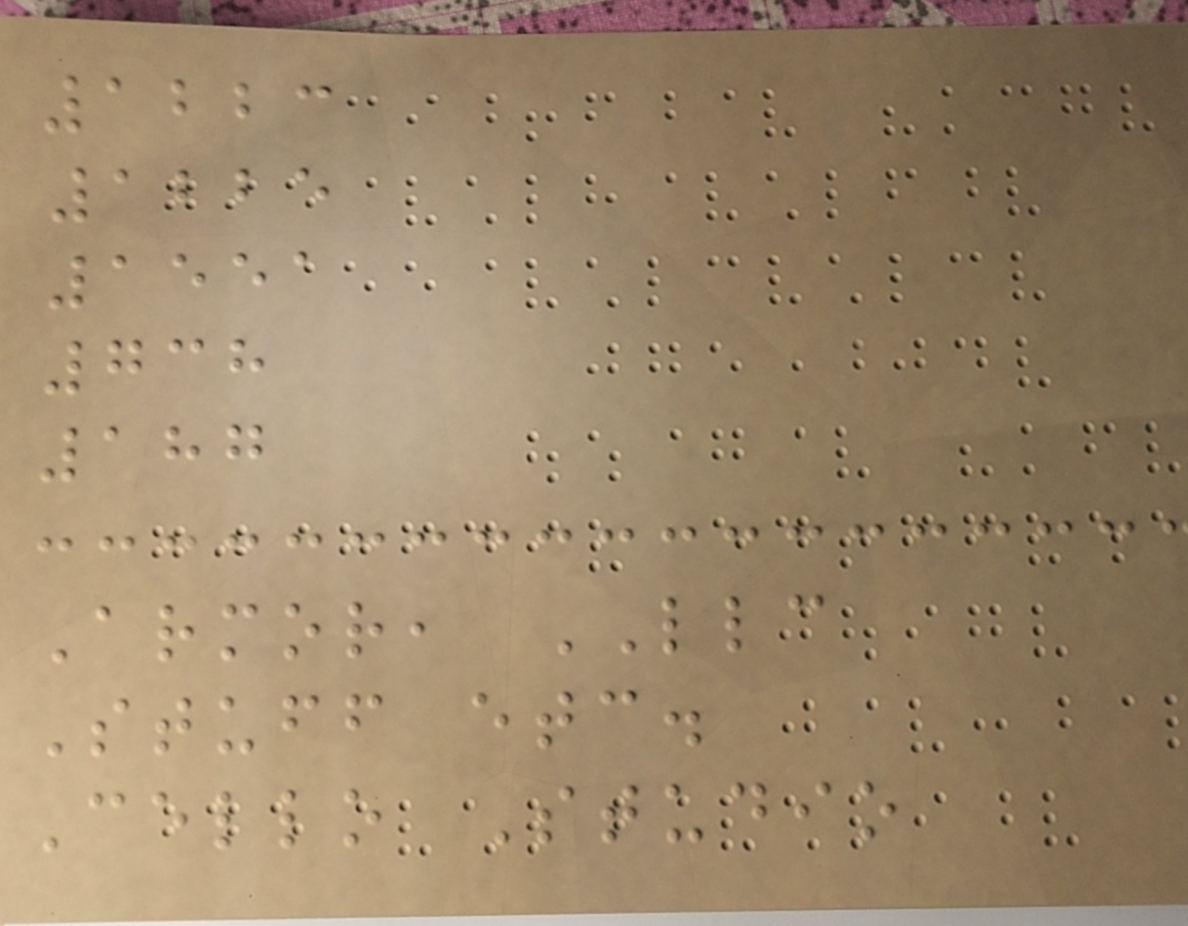1223
1225
1551
738
187
Armor, LLC
Stuff etc.
Cello Studio
